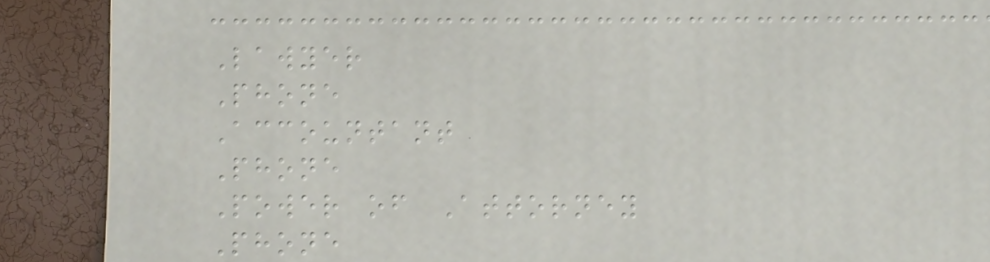Lawyer
Phone
Accountant
Phone
Power of Attorney
Phone
